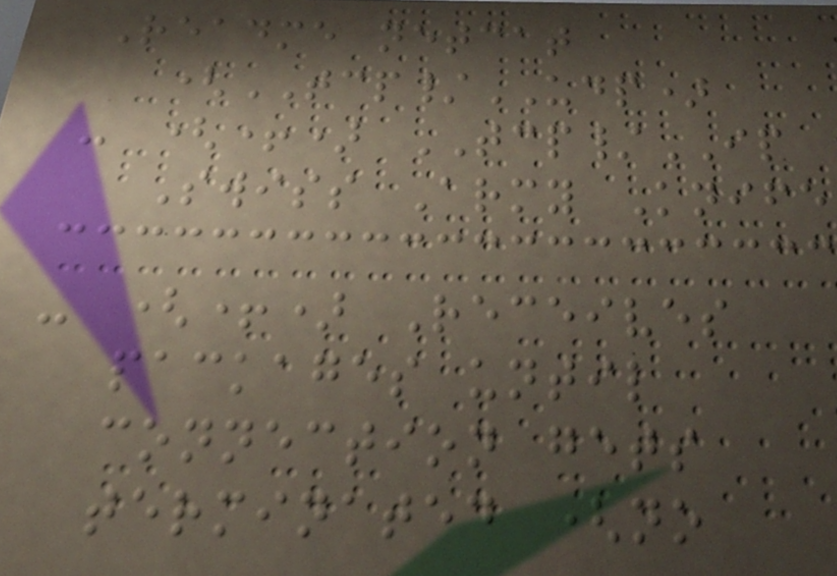Readme netcat
(TCP/UDP)
- (+) TCP/IP
Swiss Army Knife
- (+) Receives
packages until
connection gets
terminated (no
